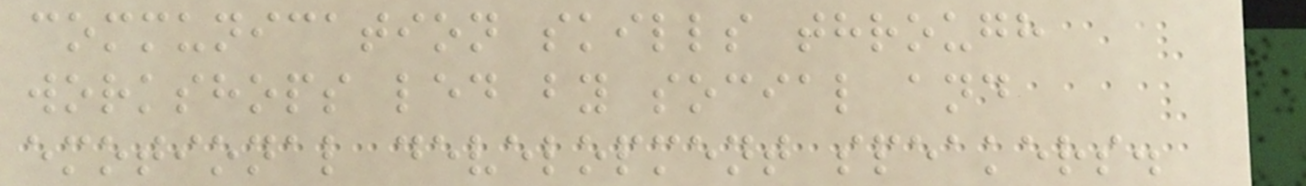communication skills through
workshops led by social and
emotional development speakers.
